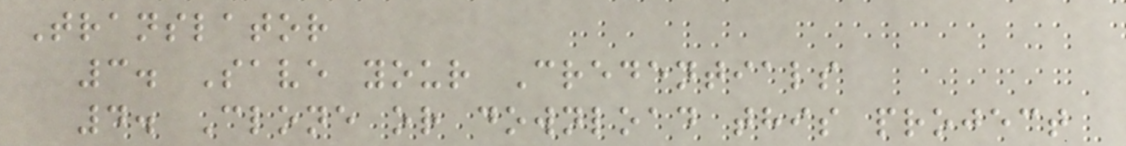Translator
3. Save your Credentials
4. Clone or download this project
